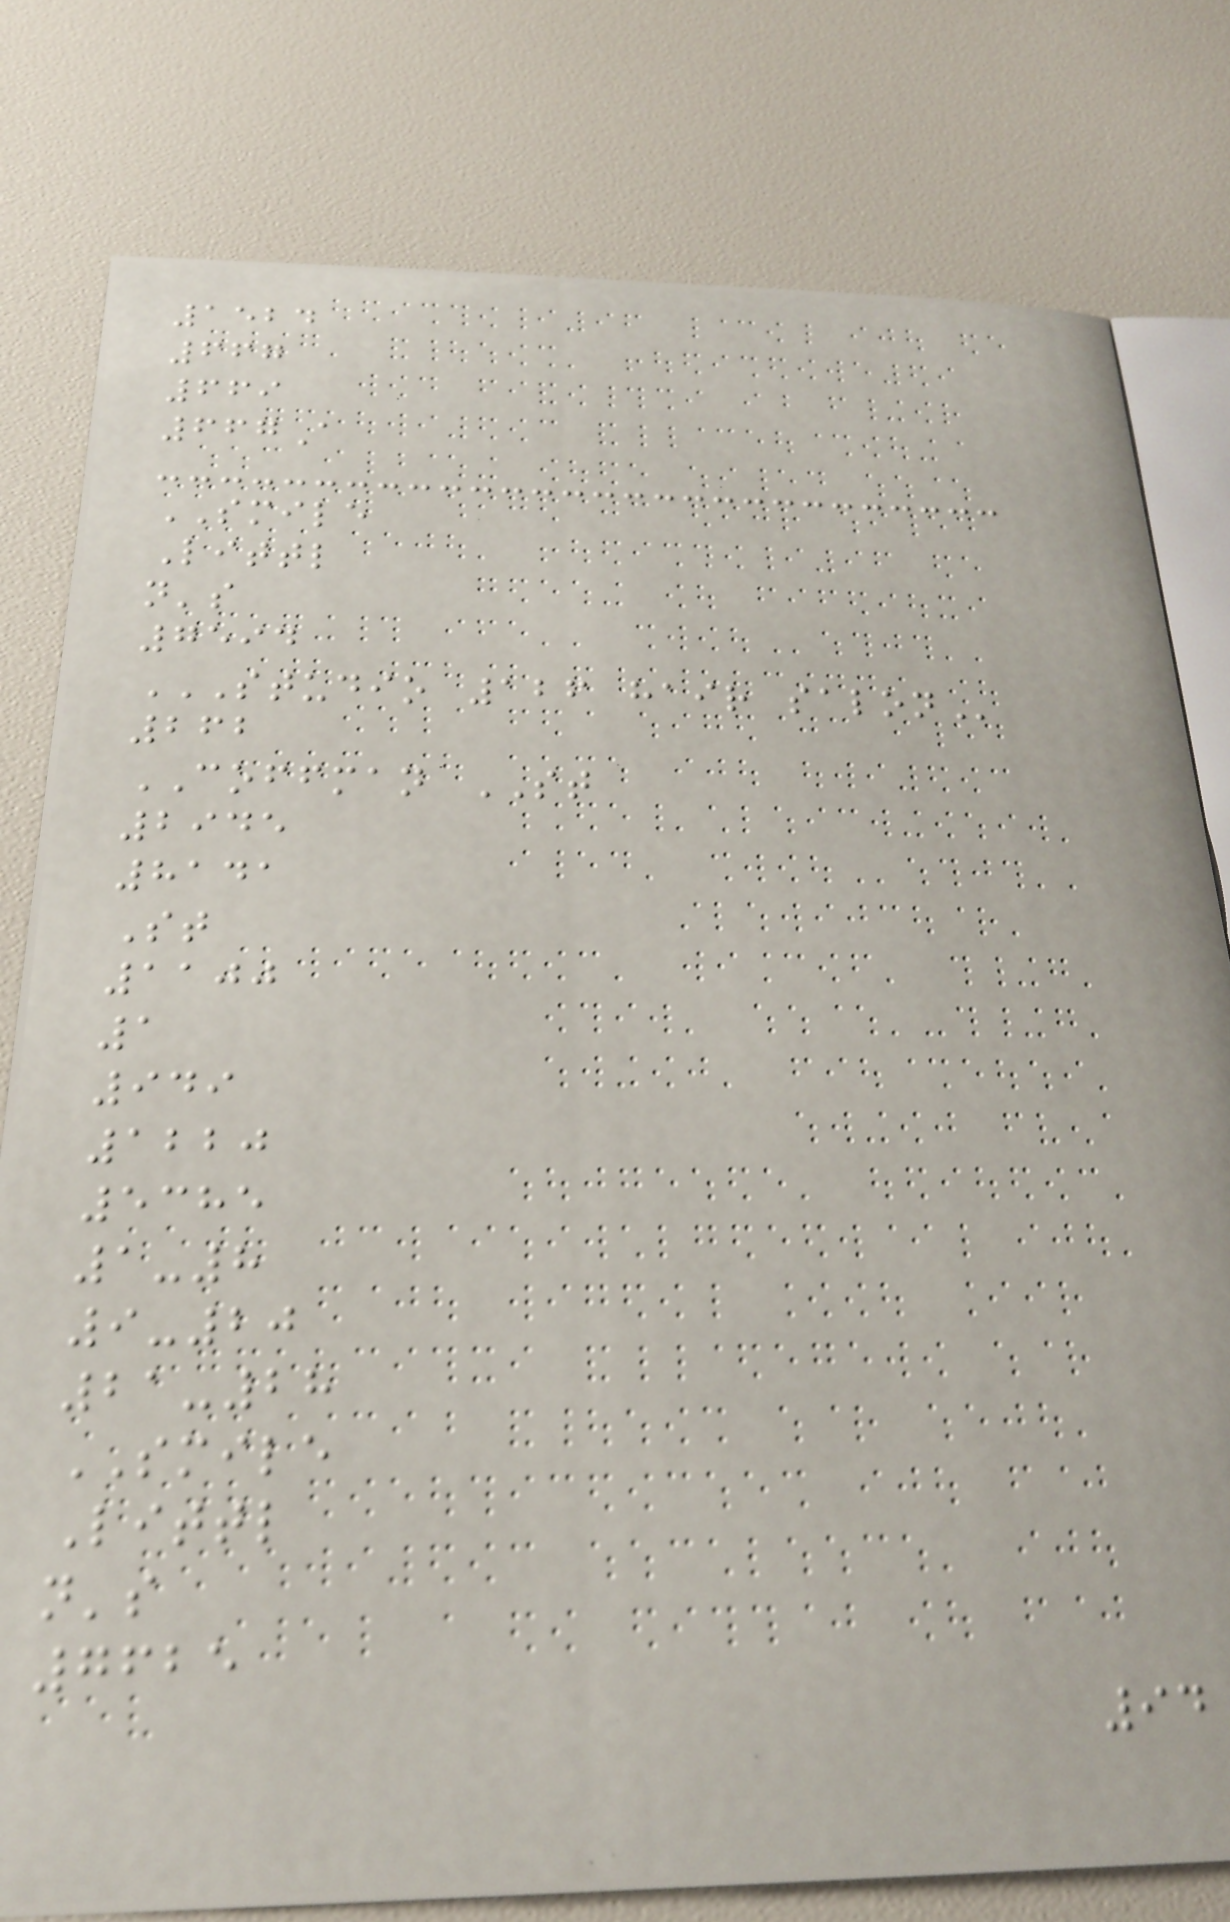1524
667
669
667A
SMILE
Littl
n's
7594
STUDIO 126 HAIR SALON
262
COFFMAN ST
2945
8141
St
1100
1
949
1220
5385
1-8
9-20
21-28
SMILE
Littl
n's
7625
94
